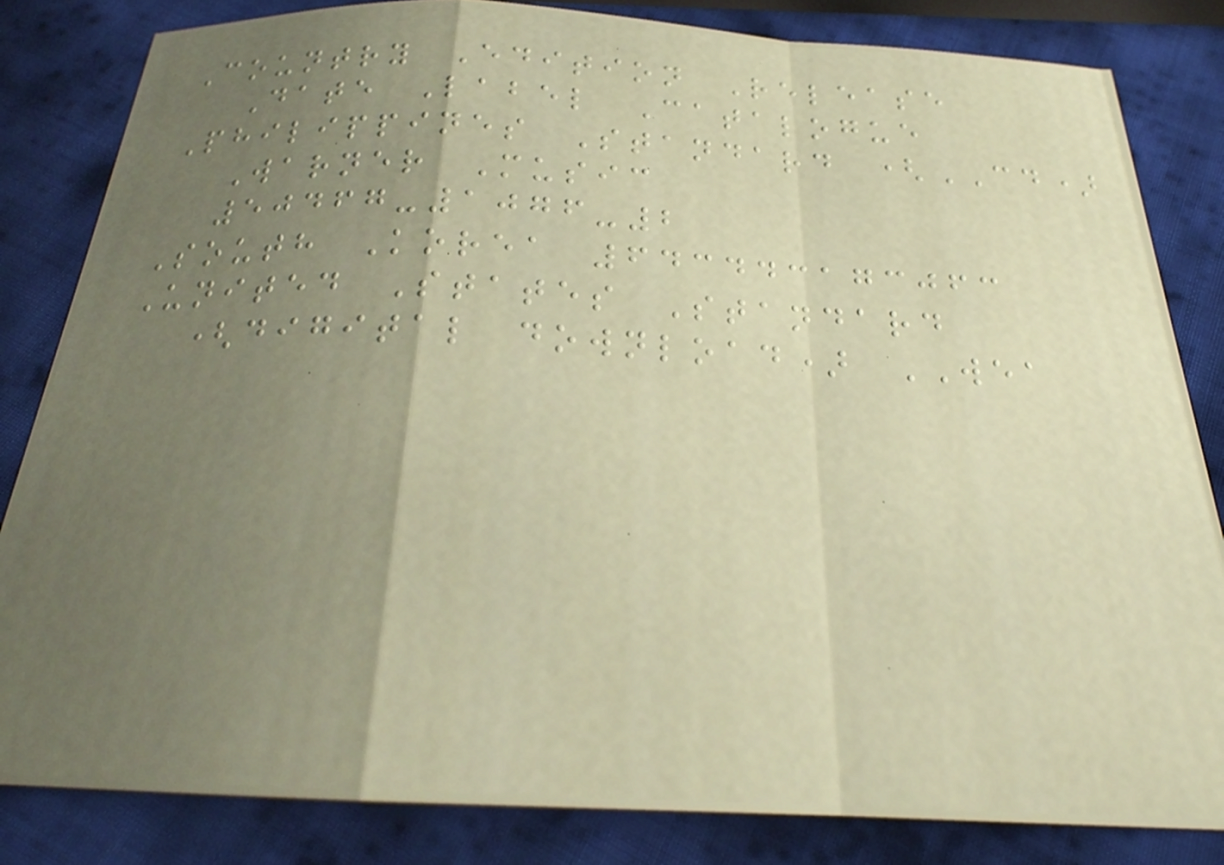Country Edition Release
Date Label Catalogue
Philippines Standard (CD)
Warner Music
50467-1076-2
South Korea 643443173063
United States Standard
(digital download) WEA
